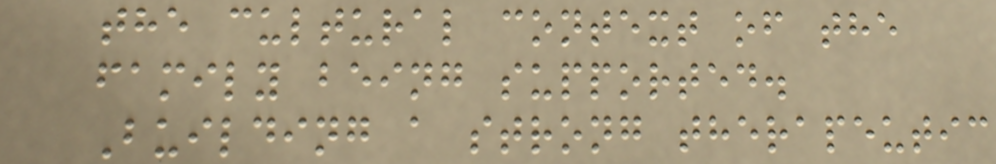the cultural context of the
family being supported.
Building a strong therapeutic
